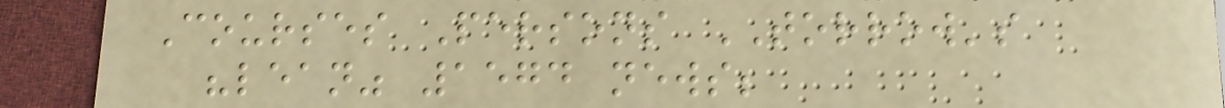Courses Persons TORROW's
"lean" 1574 news;
